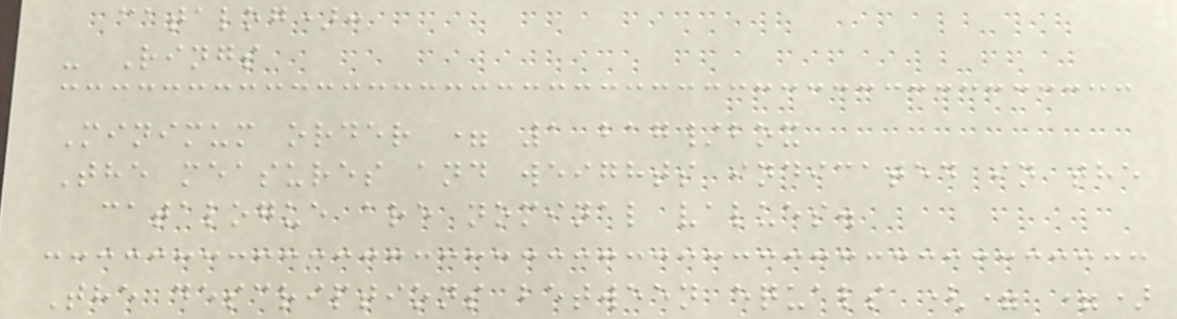catalog):
- Rings
Minimum order = 1 bag/box
The measures and weights indicated in the
catalogue are nominal values.
The descriptions between equals (= =)
